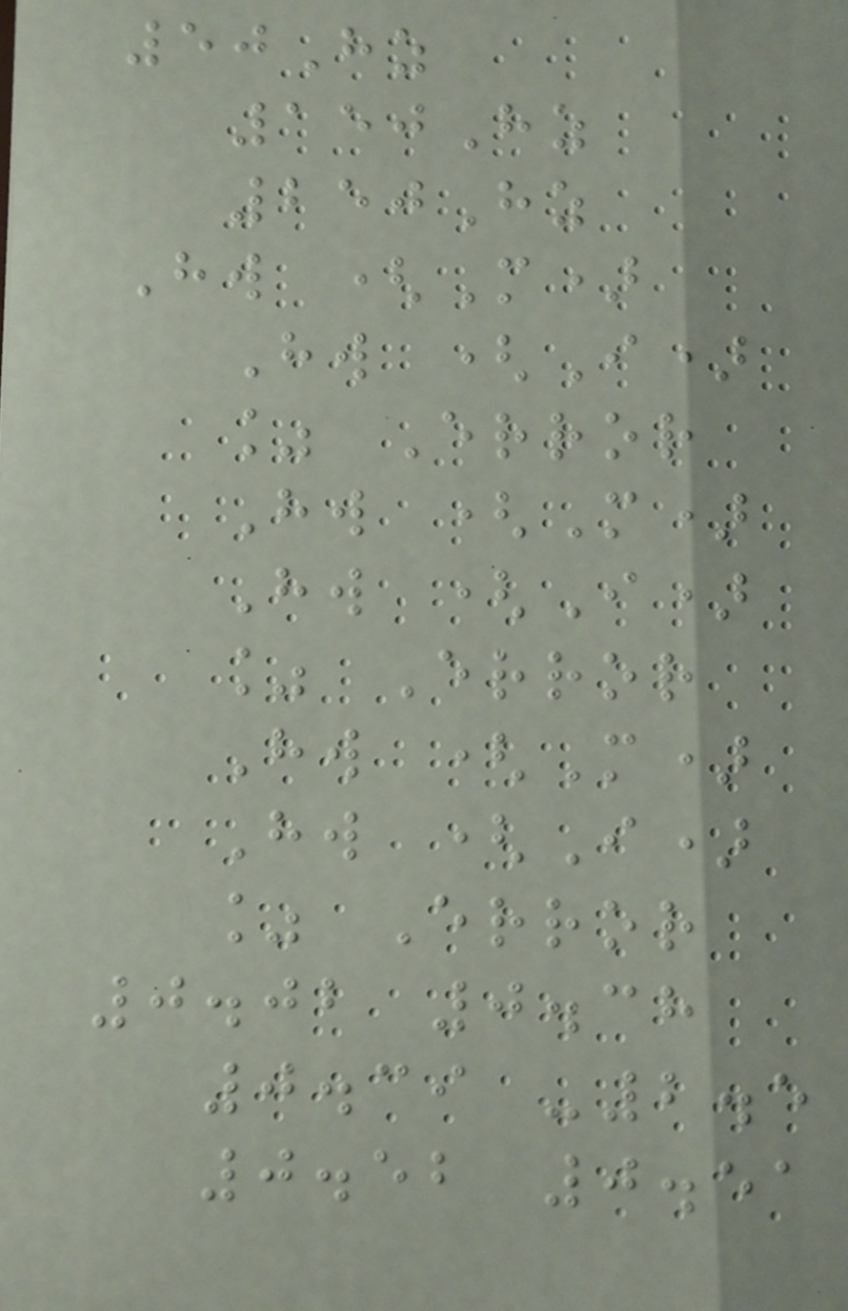50Hz
150Hz
250Hz
Hw (M)
Hw (I)
% Error
Hw (M)
Hw (I)
% Error
Hw (M)
Hw (I)
% Error
0.02 0.38
0.39 -2.5
0.52 0.51
